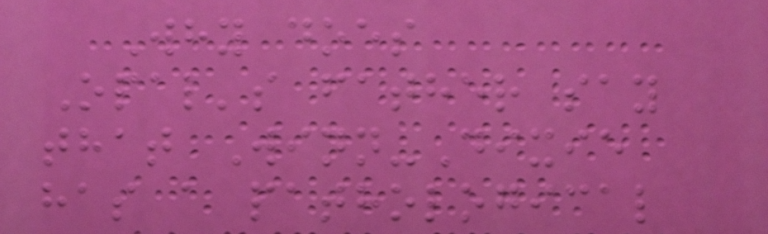Why does
Opal's father say
that Winn-Dixie
has a pathological
